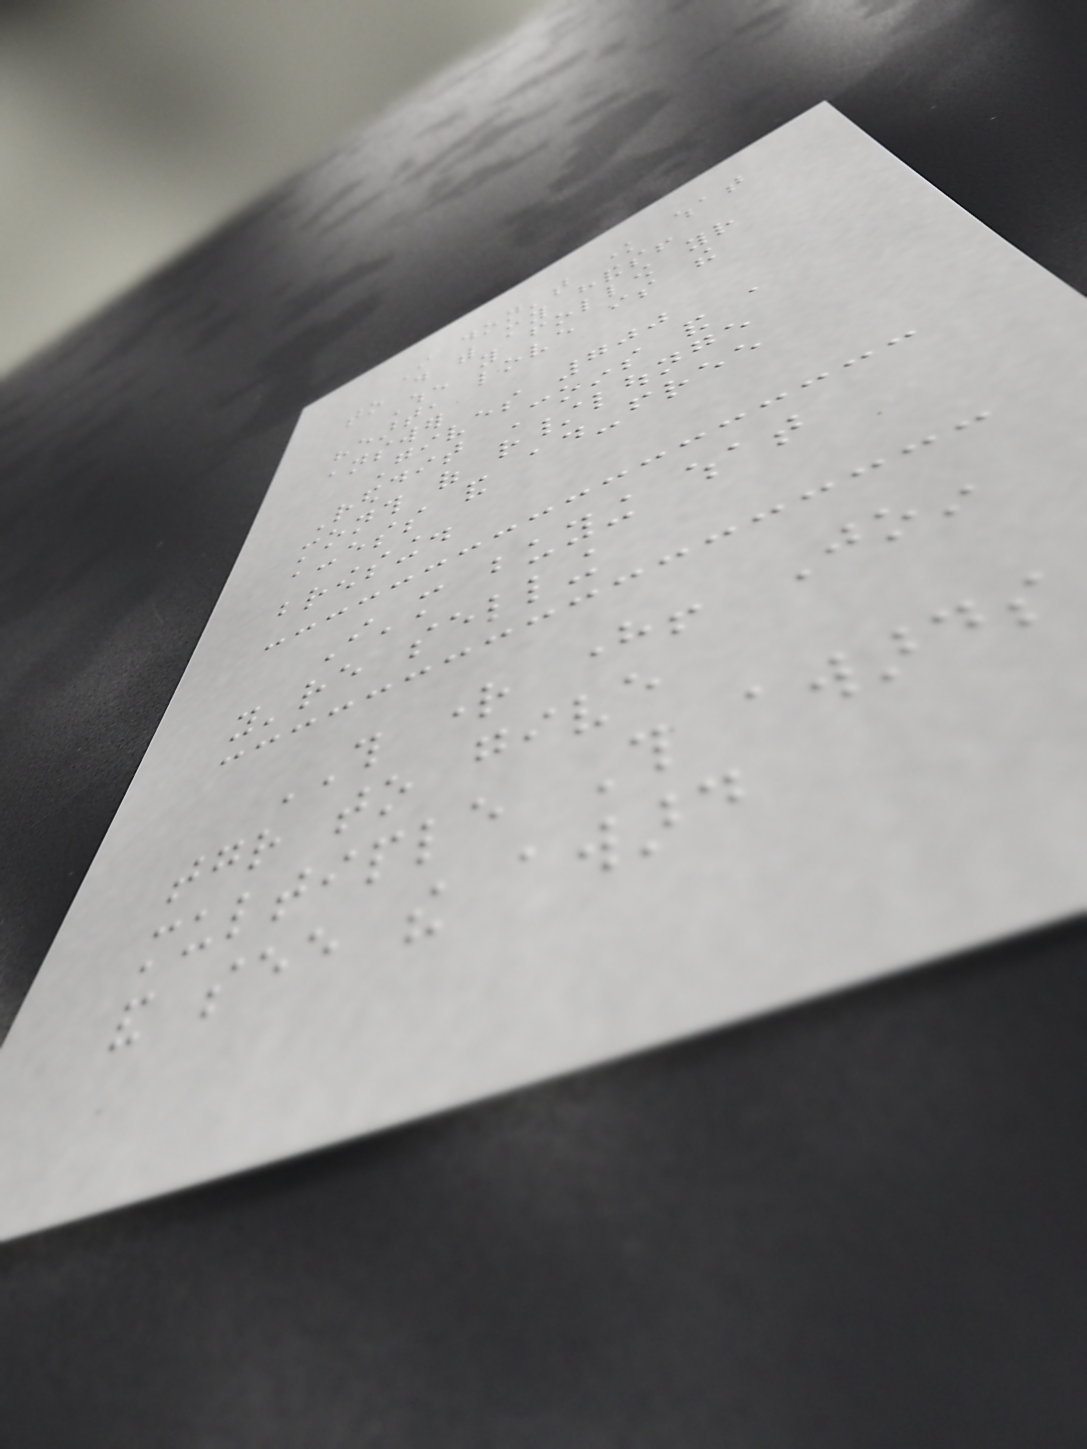I don't know what
to do with my hands!
When you follow your
heart, love is the
answer
Gives 700
Reddit Coins and a
month of r/lounge
access and ad-free
browsing.
I'm buying what
you're selling
THIS right here! Join
together to give
multiple This awards
and see the award
